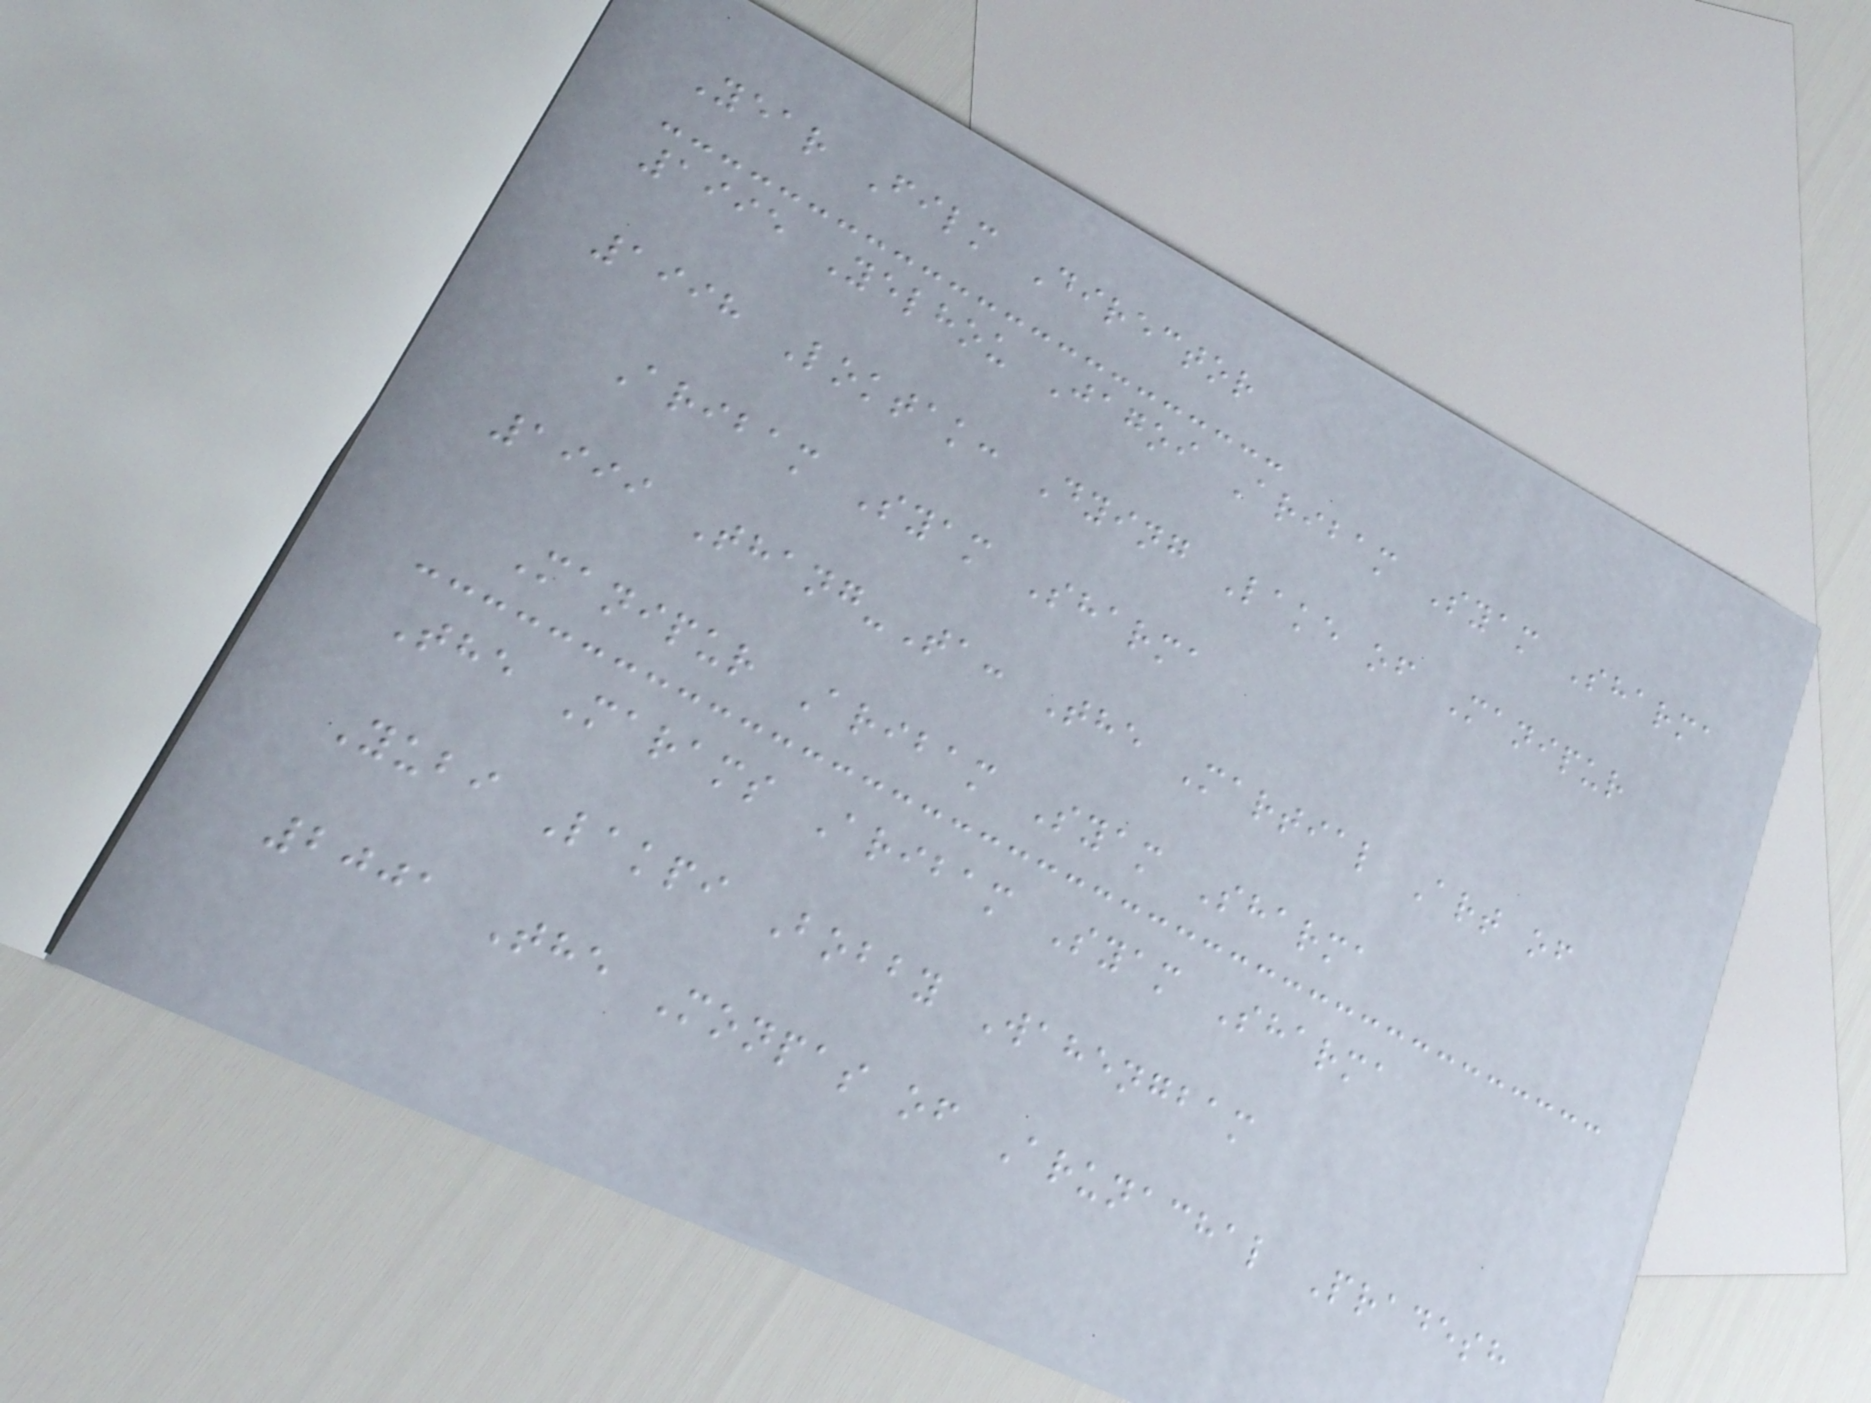Year Film Director
1995 Yelhou Jagoi Aribam Syam Sharma
1998 Loktak: Dying Lake of Manipur
Aribam Syam Sharma
1999 Thang-Ta: The Martial Art of
Manipur Aribam Syam Sharma
The Marams Aribam Syam Sharma
Yubi Lakpi Bobby Wahengbam
2001 The Monpas of Arunachal Pradesh
